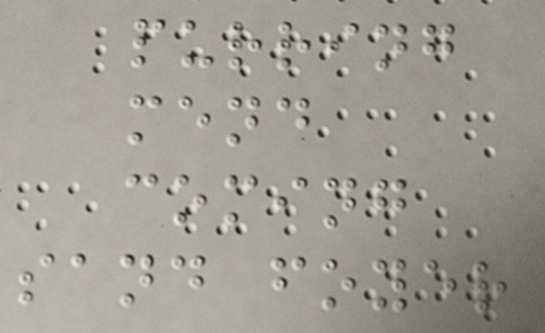purring
mend
coming
sand foyer
